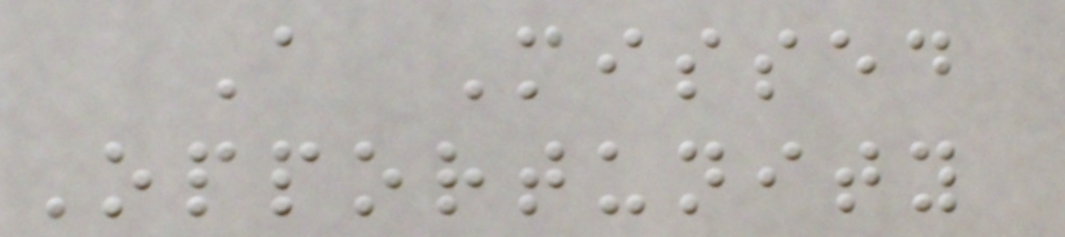A Missed
Opportunity
